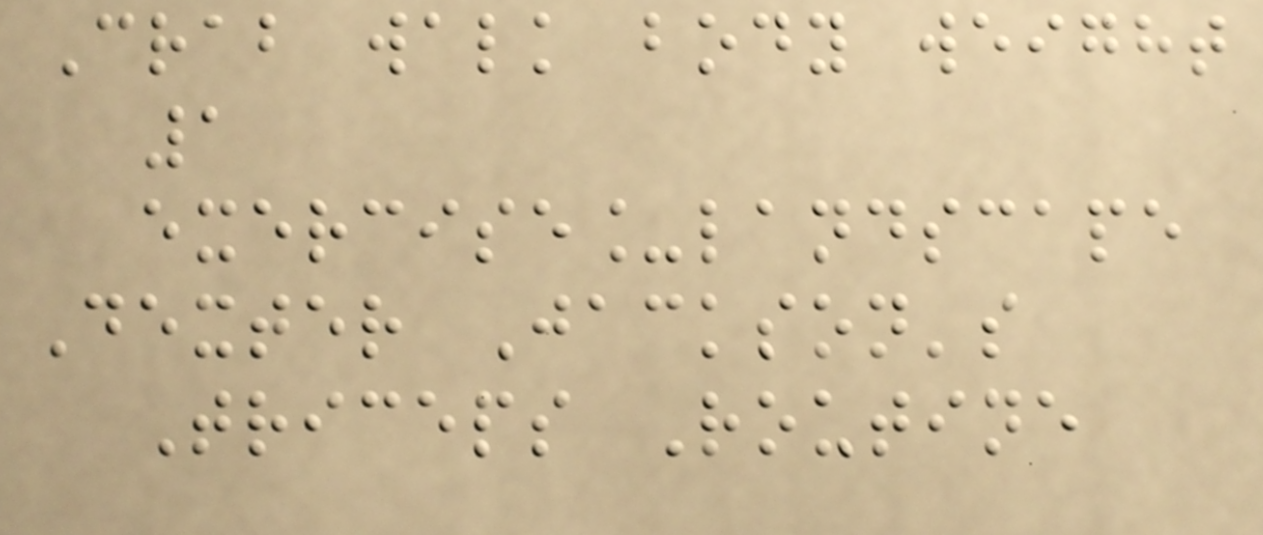Crab walk body weight
1
exercise_landscape
Dexter Jackson's
Triceps Routine
